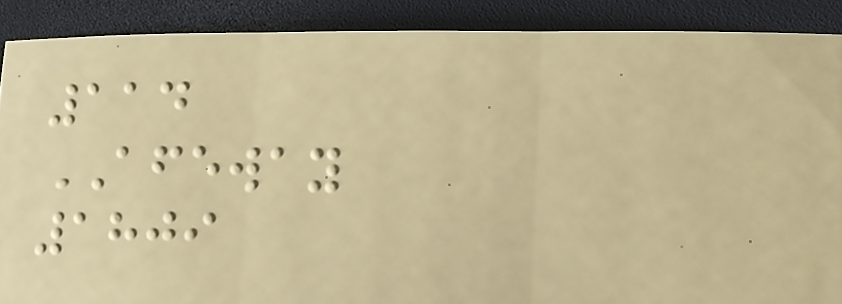114
AFEWAY
1809
